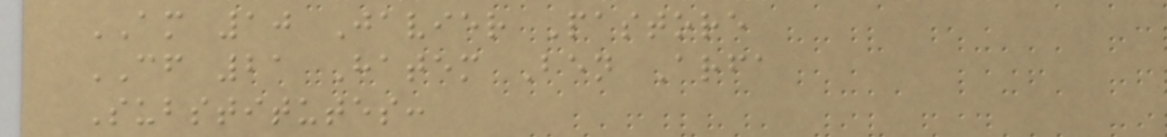AM 10 Javier Pastore
CF 21 Hatem Ben Arfa
Substitutes:
